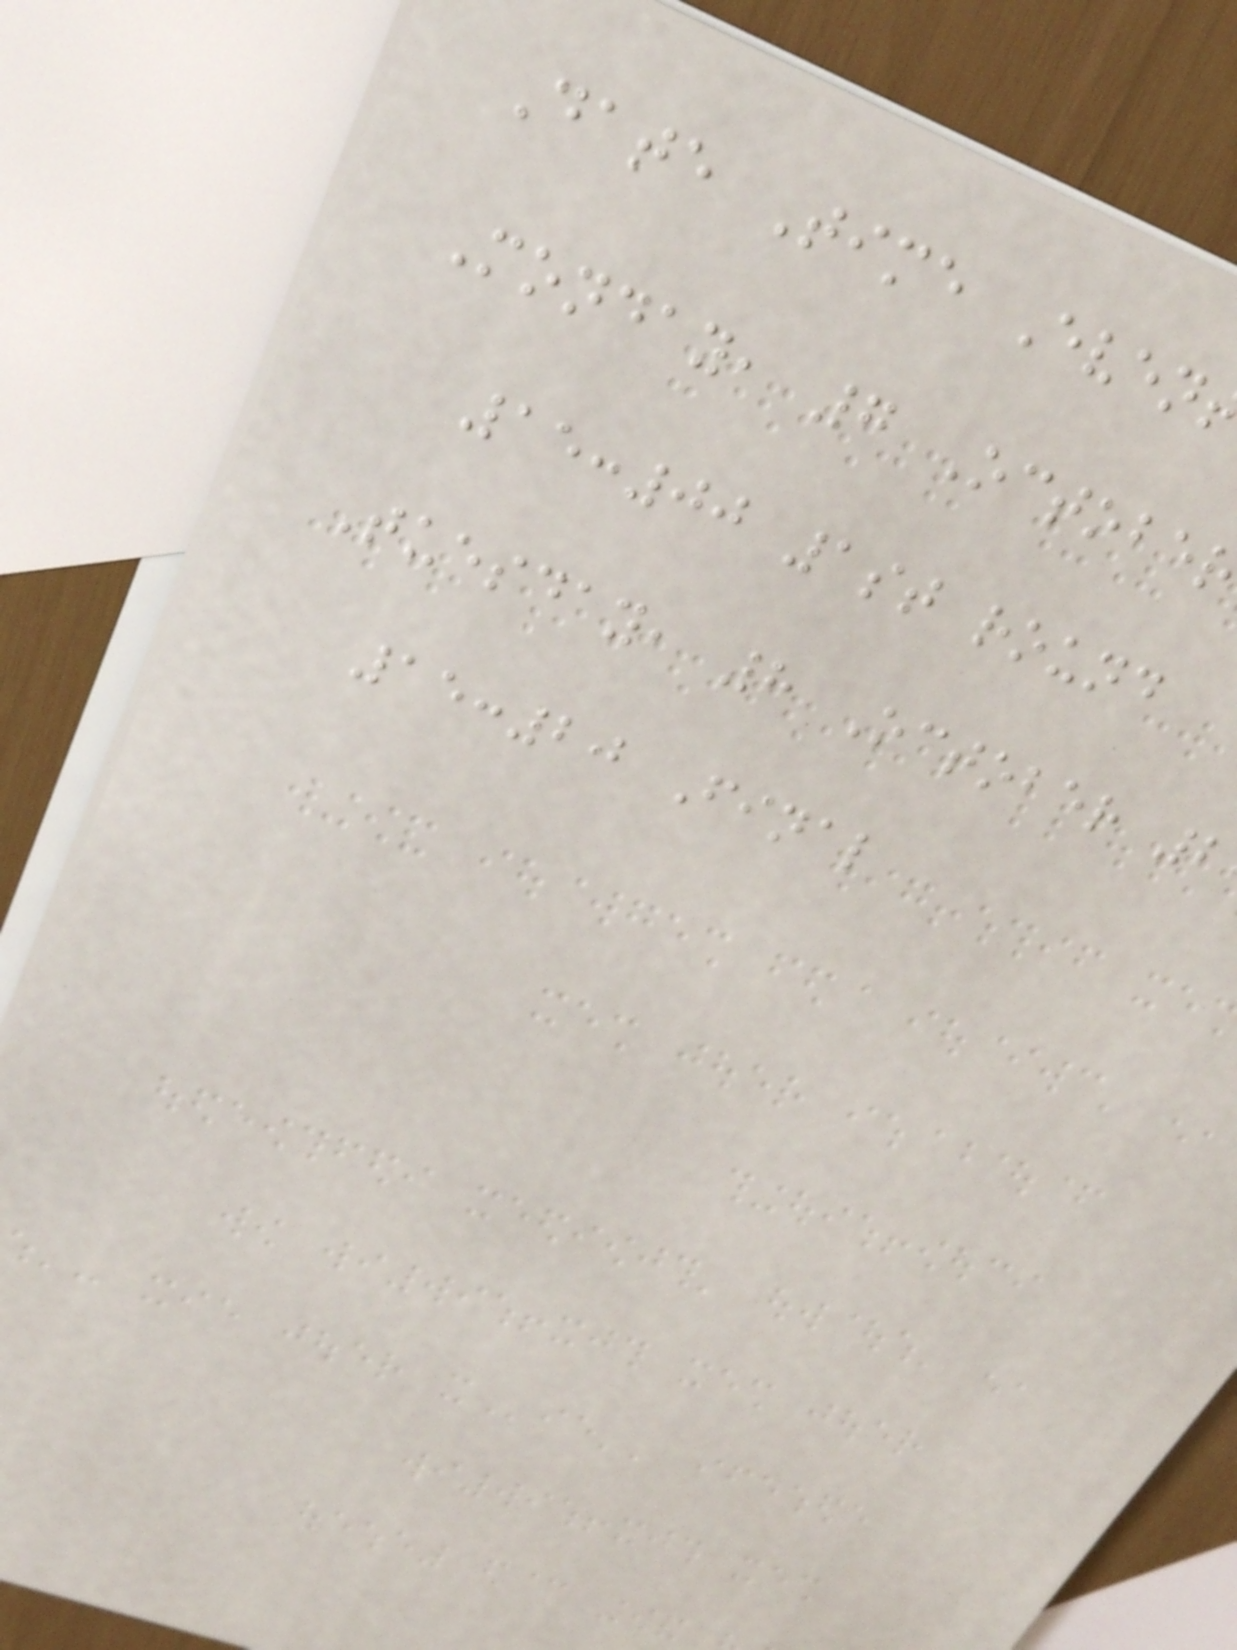Date Time Even
Monday, 7 Octobe
15:00 1st round
Tuesday, 8 October 2
15:20 Final
